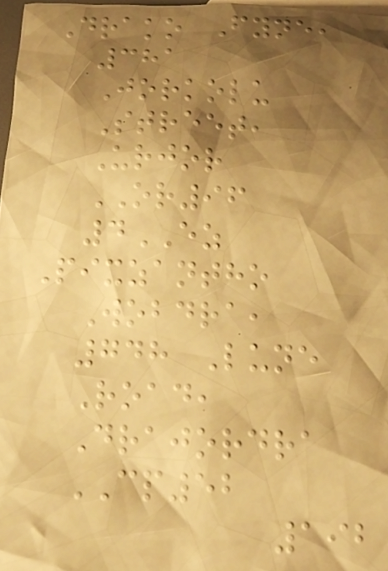Drako Fyne,
381
Jorkolu
Street,
Urjor
OR96
4EZ
Pixzantho
Wobdra,
748 Lune
Road,
Drajordra
CP52
192
